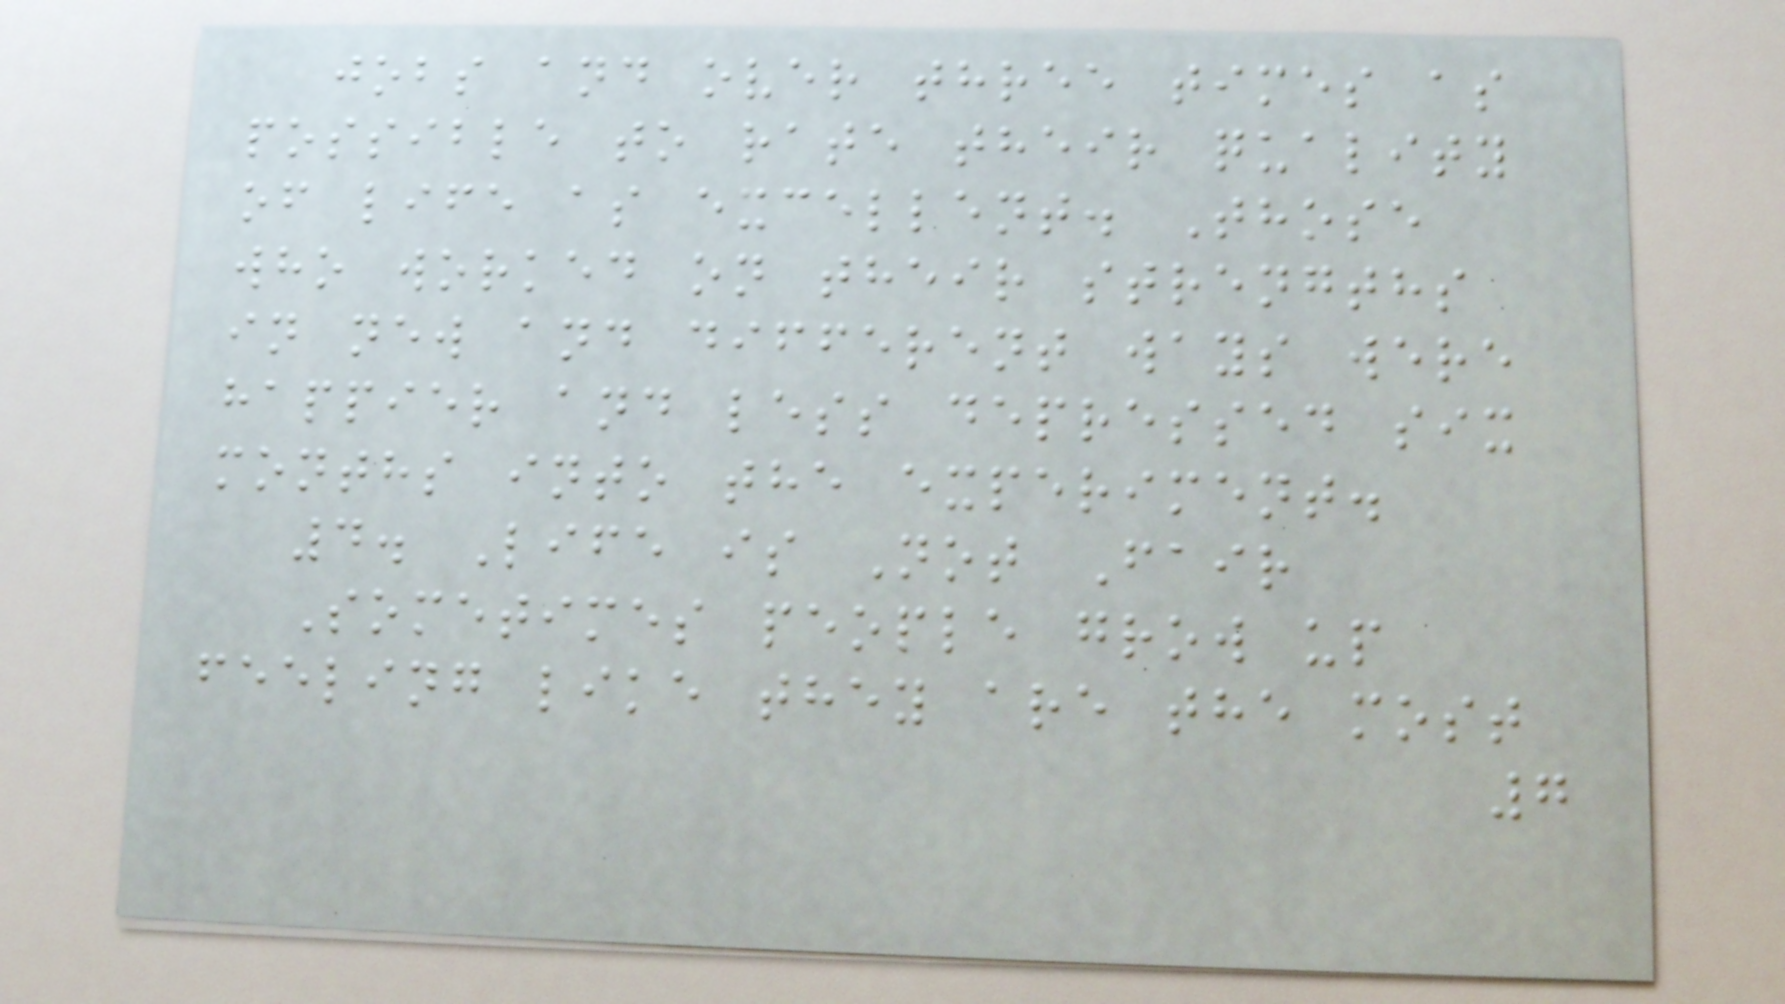jobs and over three times as
possible to rate their quality
of life as excellent. Those
who worked on their strengths
in new and different ways were
happier and less depressed six
months into the experiment.
4. Life is Not Fair
Sometimes people grow up
feeling like they are the most
7
